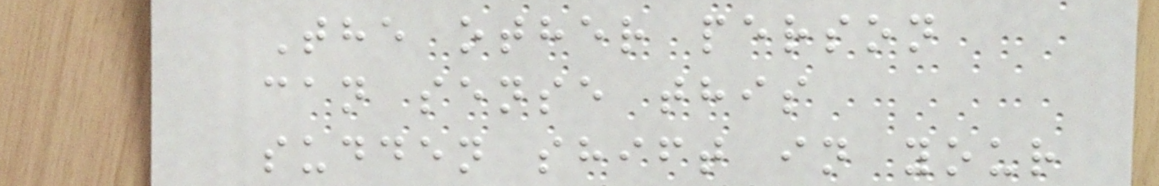The other person
can sense this
sudden shift in your
